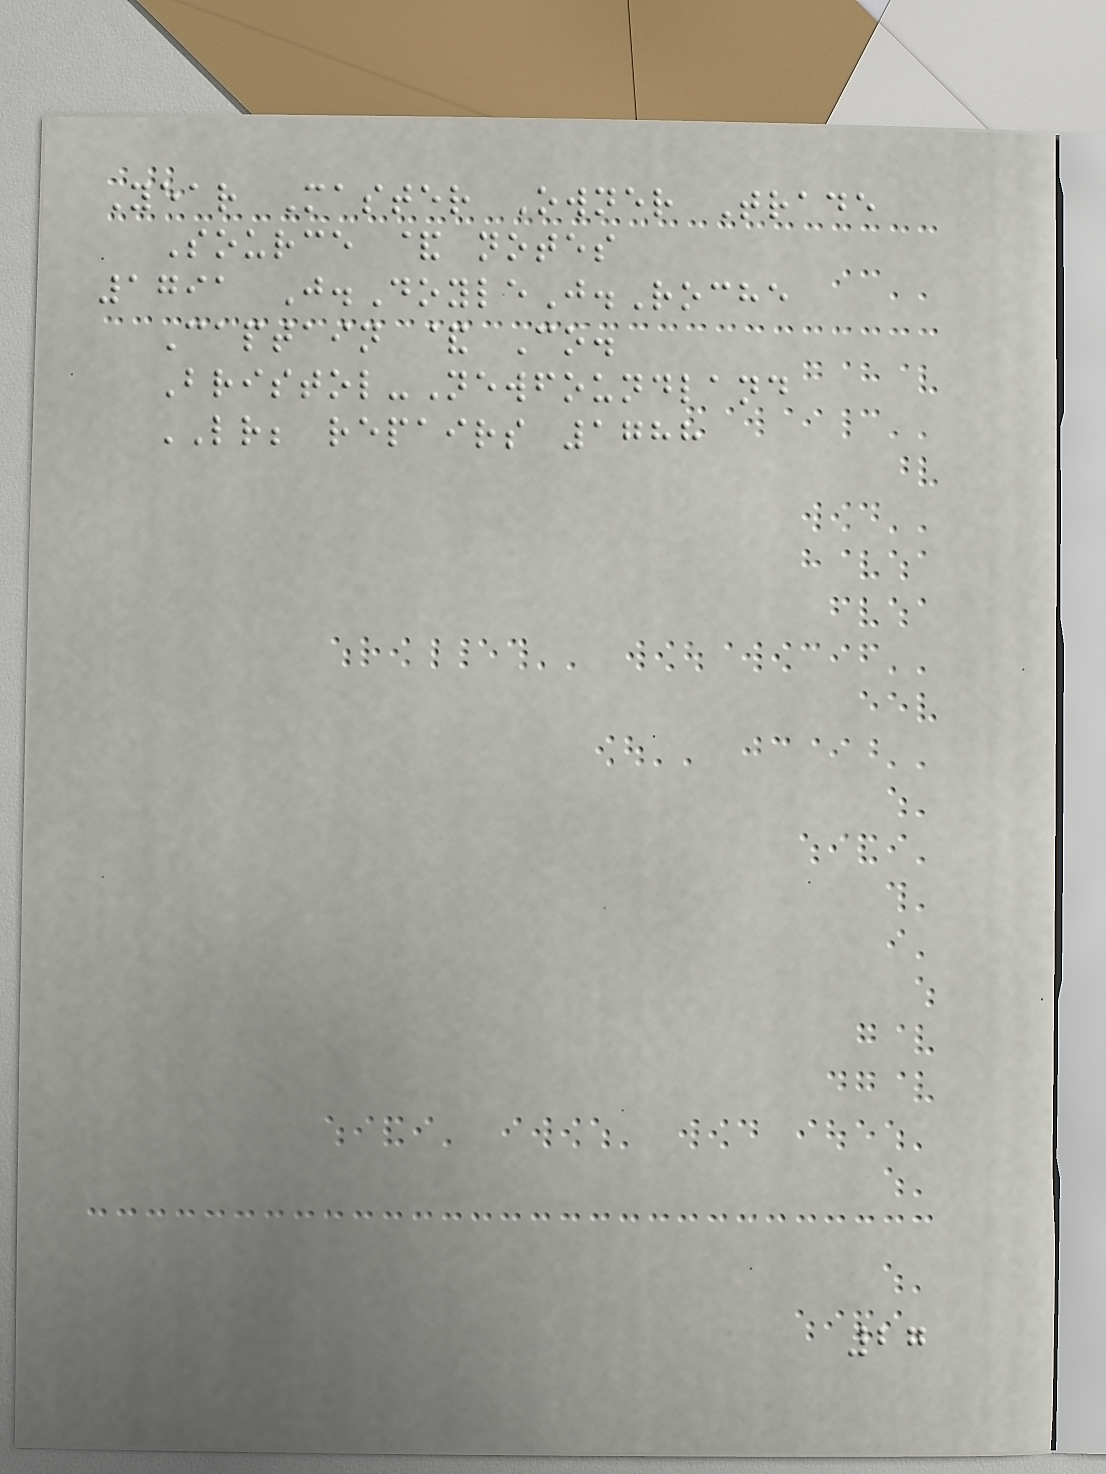Year Master Owner Trade
Source & notes
1791 J.DoyleJ.Roche
Captain & Co.
Bristol-Newfoundland
LR; repairs 1788
27
